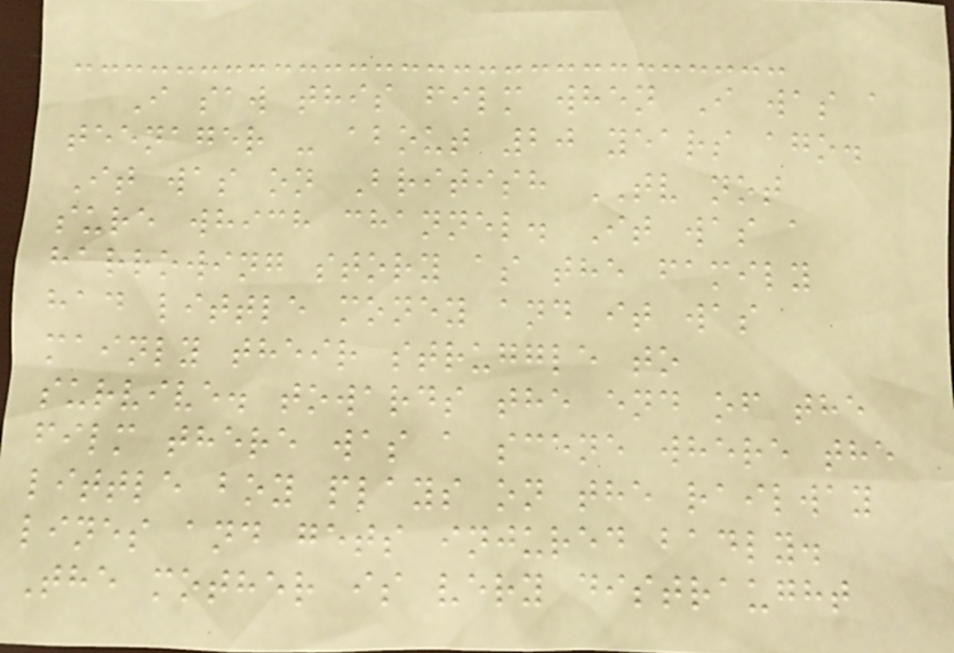I saw this film when I was a
teenager - about 20 years ago.
It was on British TV not
sure which channel. It was a
harrowing story as the family
had little money and it was
mainly their struggle to
survive. towards the end of the
film there was a scene where the
little boy plays on the railway
lines and gets injured badly.
The mother is very distraught
